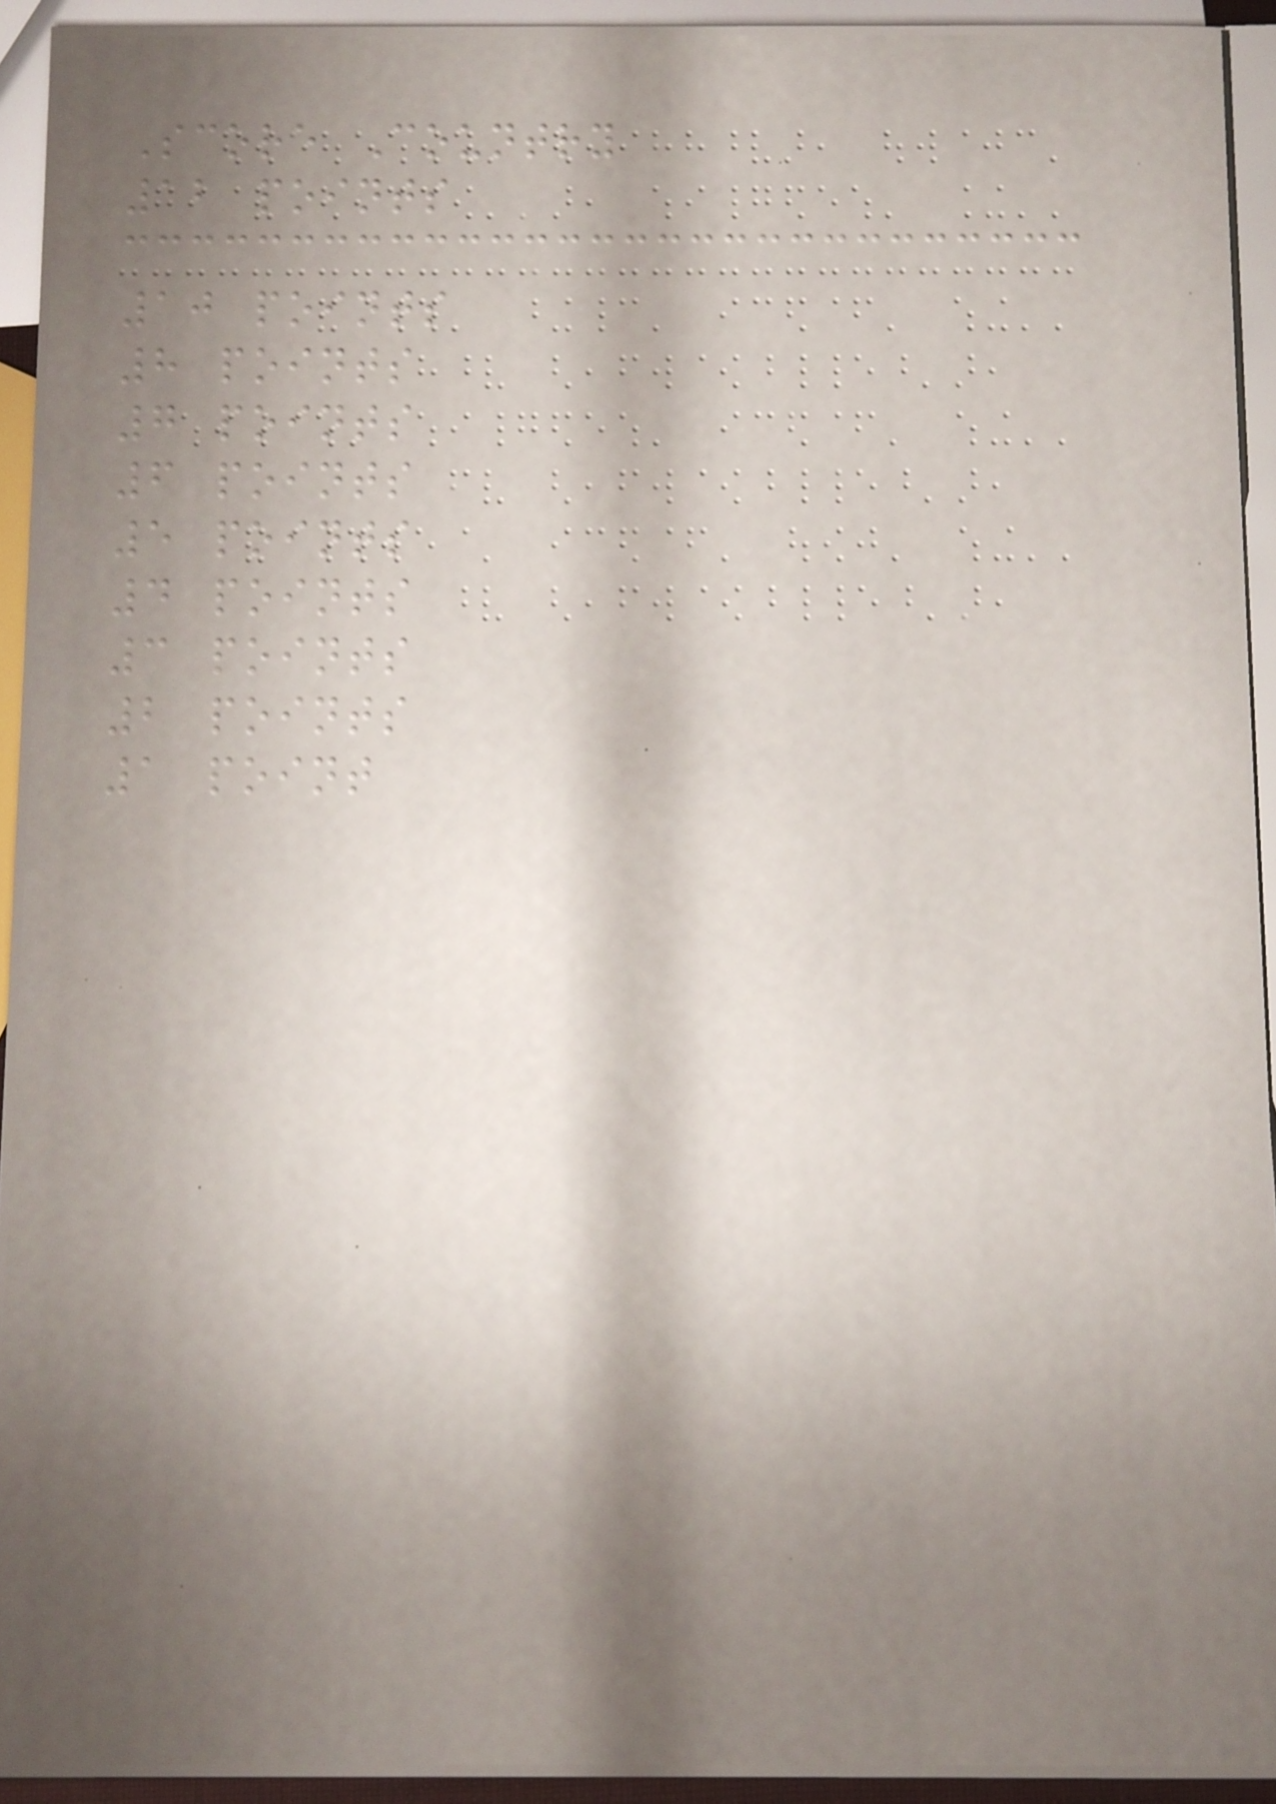Score Country
12 points
10 points
8 points
7 points
6 points
5 points
4 points
3 points
2 points
1 point
